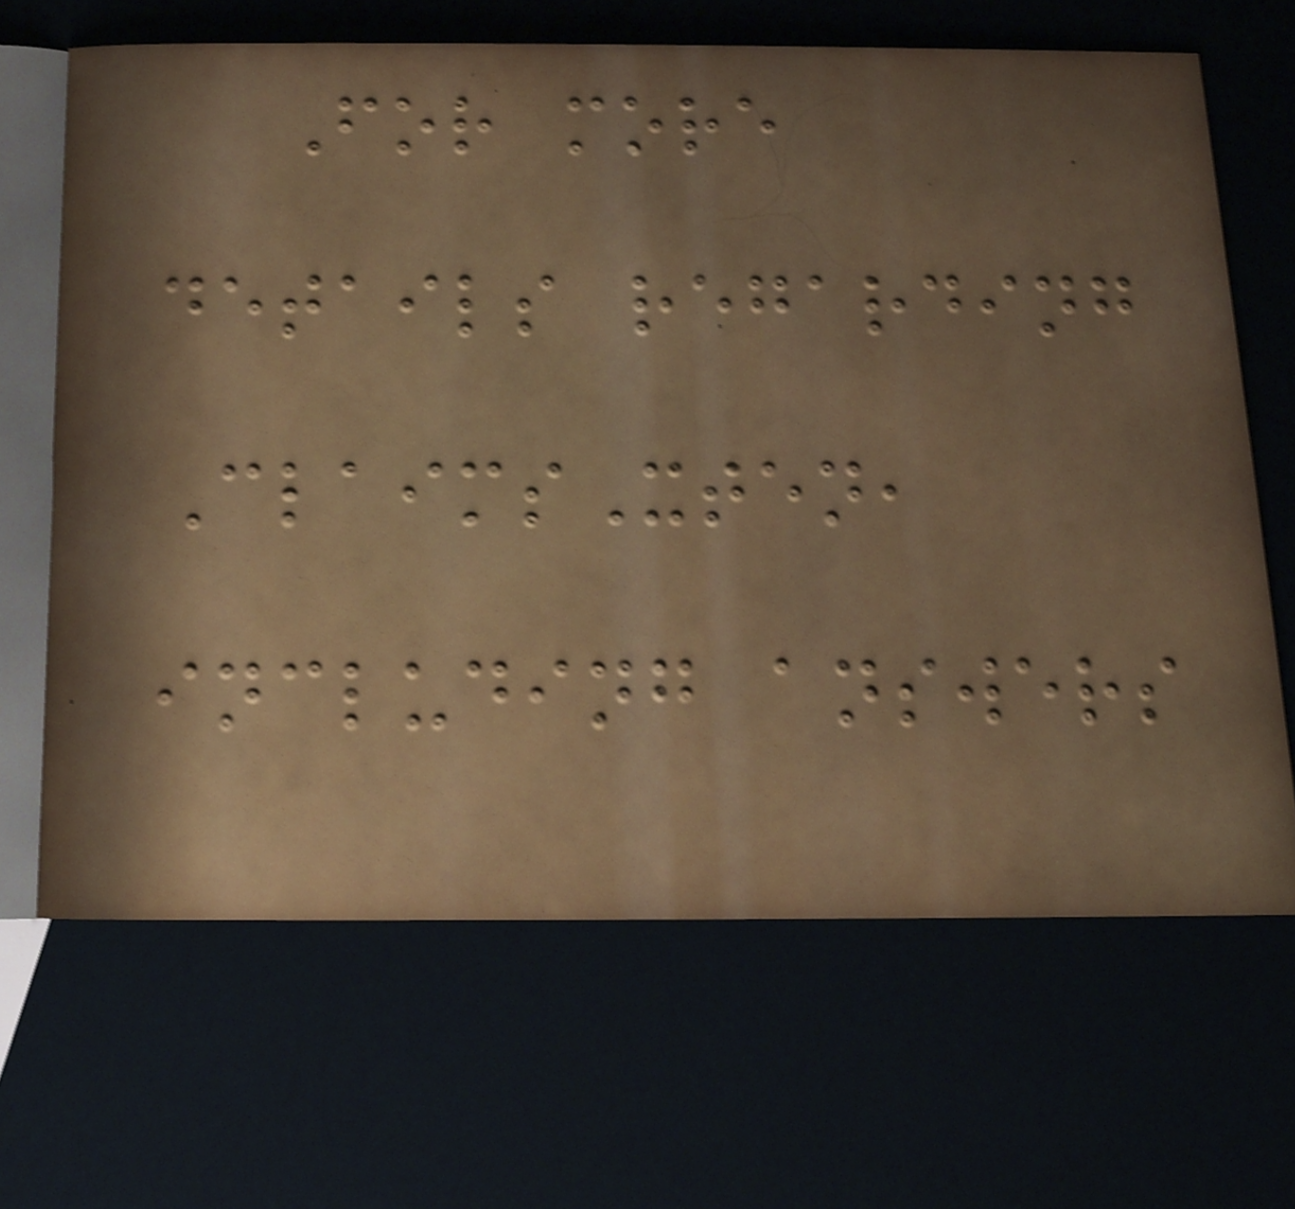For more
details regarding
ClaimsXten,
including answers
